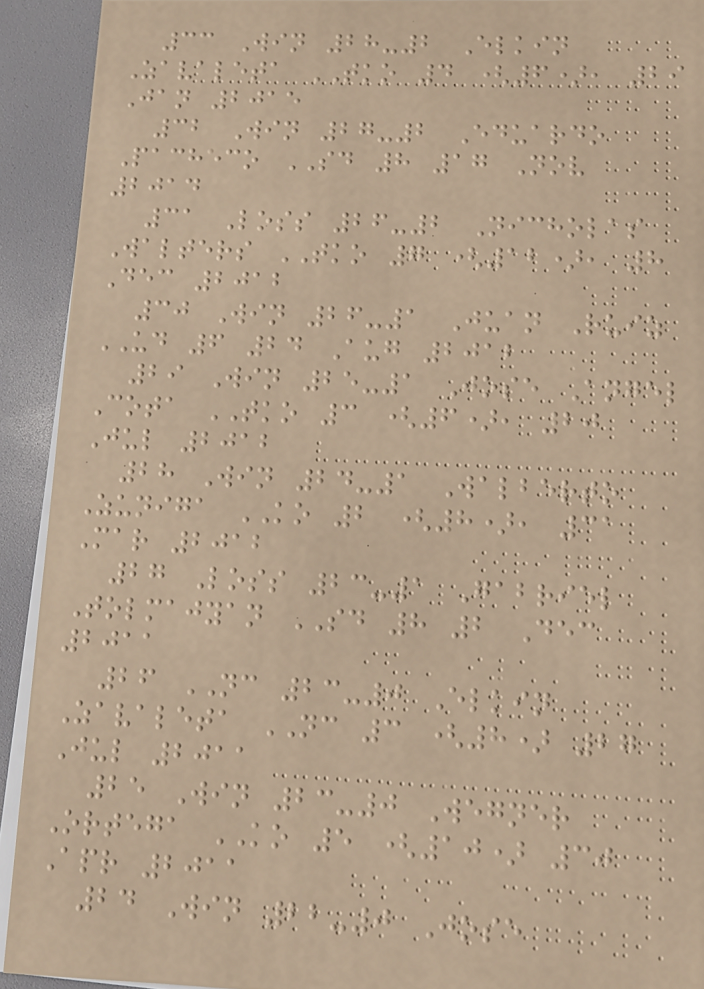33 Win 28-2 Elkin
Zavaleta TKO 4 (6), 29
Jan 2015
32 Win 27-2 Eduardo
Pacheco SD 8 17 Nov
2014
31 Loss 26-2 Nicholas
Walters TKO 7 (12), 8
Dec 2012
30 Win 26-1 Juan Ruiz
UD 6 24 Aug 2012
29 Win 25-1 Jose Angel
Cota TKO 3 (6), 20
Jul 2012
28 Win 24-1 Walberto
Zuniga KO 2 (8), 31
Mar 2012
27 Loss 23-1 Gabriel
Tolmajyan SD 8 2 Dec
2011
26 NC 23-0 Elkin
Zavaleta NC 3 (8) 27
Jul 2011
25 Win 23-0 Wegner
Ortega KO 5 (10) 30
Apr 2011
24 Win 22-0 Jose
